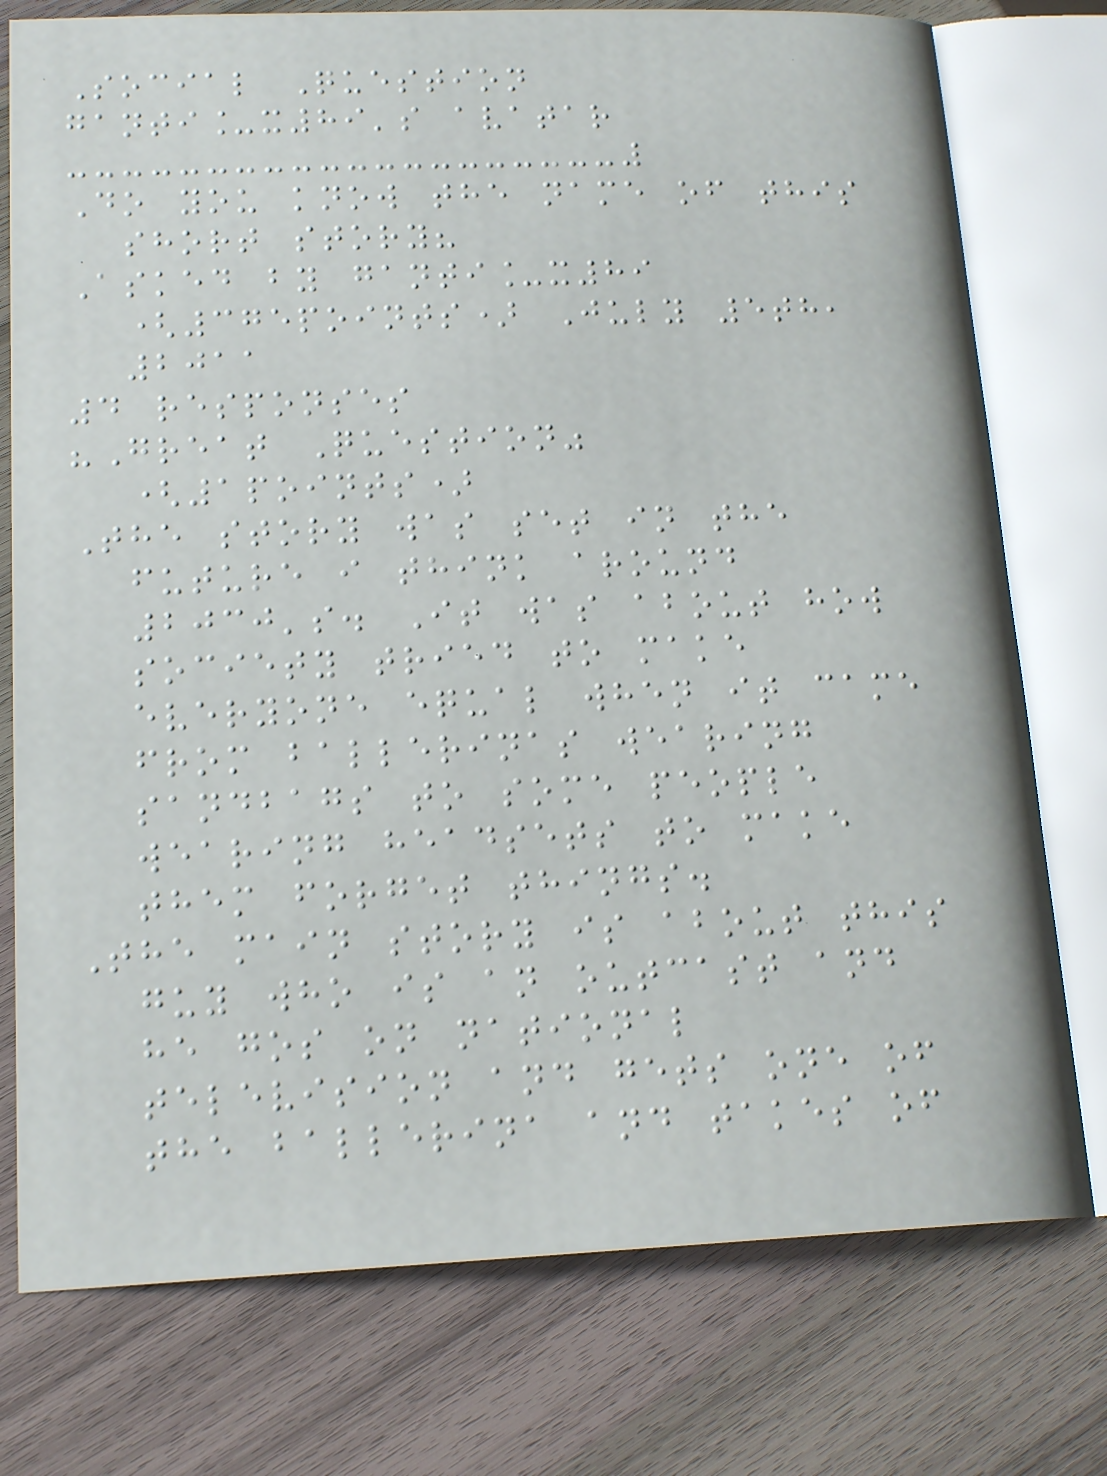Social Question
ganti_x89's avatar
Do you know the name of this
short story?
Asked by ganti_x89
(375points) July 5th,
2011
4 responses
"Great Question"
(1points)
The story was set in the
future i think around
2030's. It was about how
society tried to make
everyone equal when it came
from ballerinas wearing
sandbags to some people
wearing headsets to make
them forget things.
The main story is about this
guy who is an outcast and
he gos on national
television and gets one of
the ballerina and takes of
